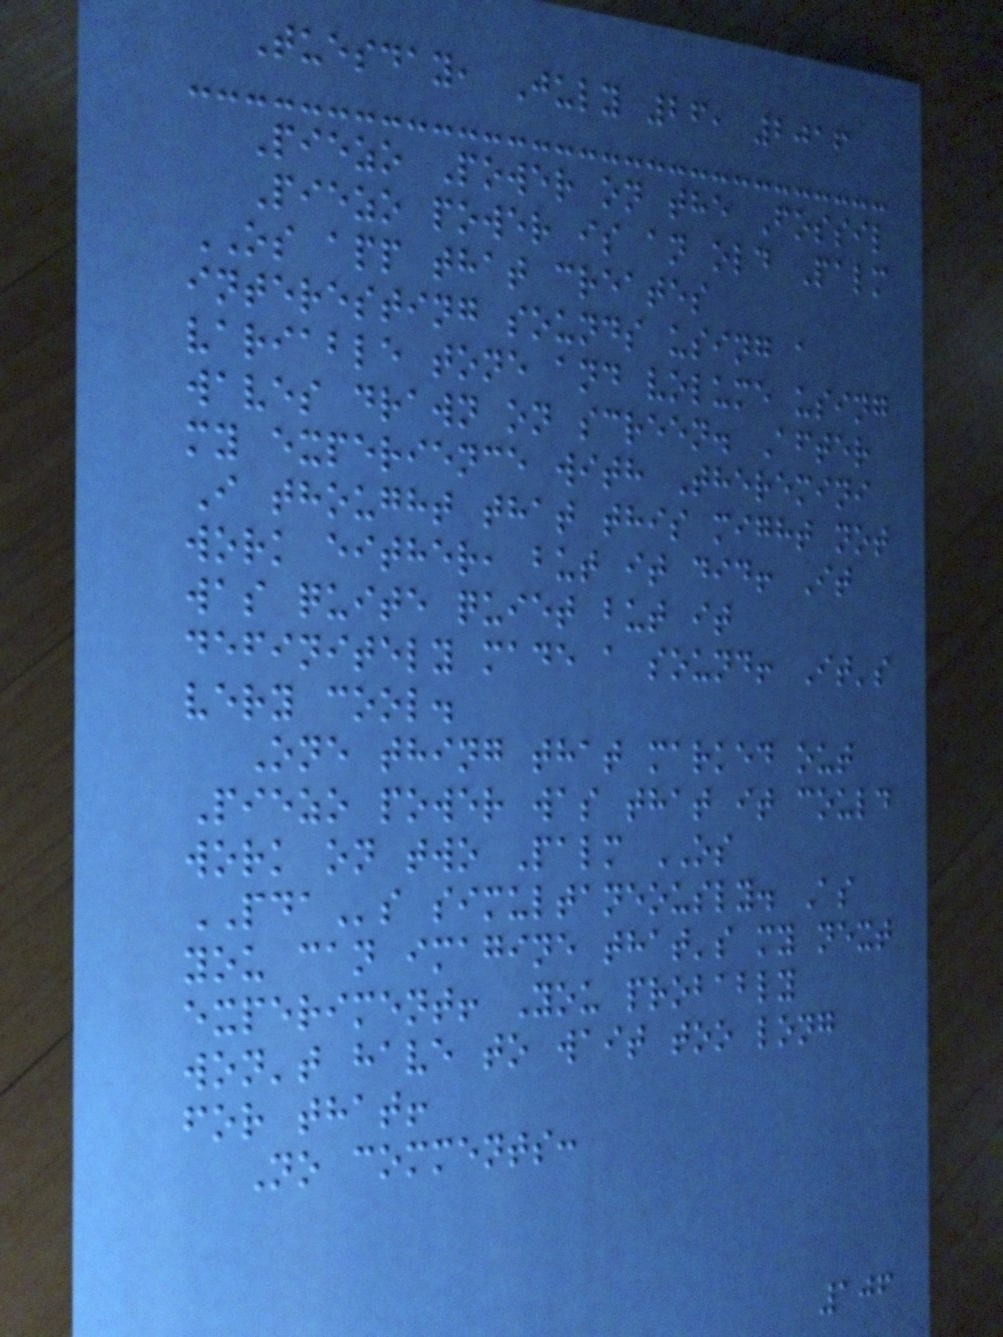Tuesday, July 26, 2016
Piezo Power on the Fossil
Piezo power is an old Palm
OS app that creates
interesting sounds using a
variable tone and volume using
waves drawn on screen. After
my experience with Theremini
I thought that this might not
work either, but it did! It
was quite quiet but it
definitely made a sound! It's
very cool.
One thing that marked out
Piezo power was that it could
work on two Palm OS
PDAs simultaneously. As
you can imagine that's my next
experiment! You probably
won't have to wait too long
for that!
No comments:
106
